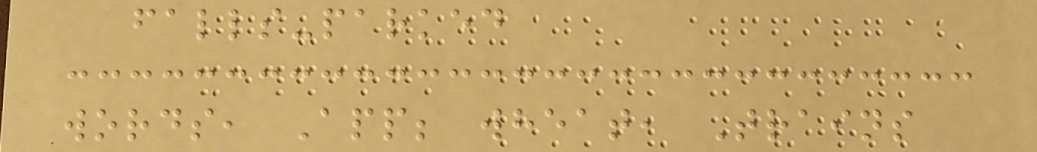falls-parked
words, App; wheat, Trains
